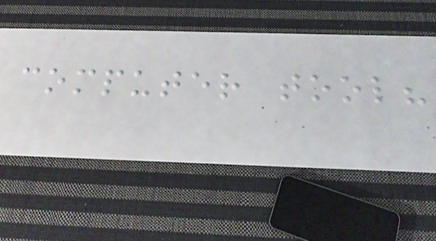computer tool?
